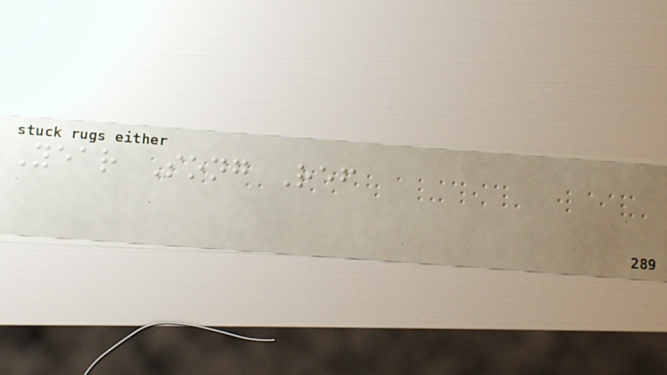Year Song Ref
